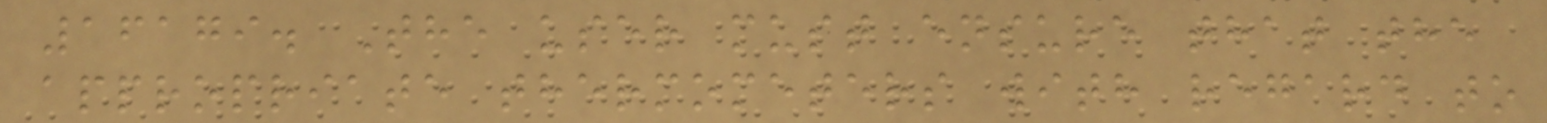16179. The user must ensure that the
appropriate thermometers with regard to
